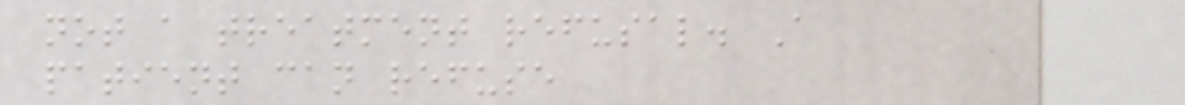not a treatment refusal. A
patient can refuse
